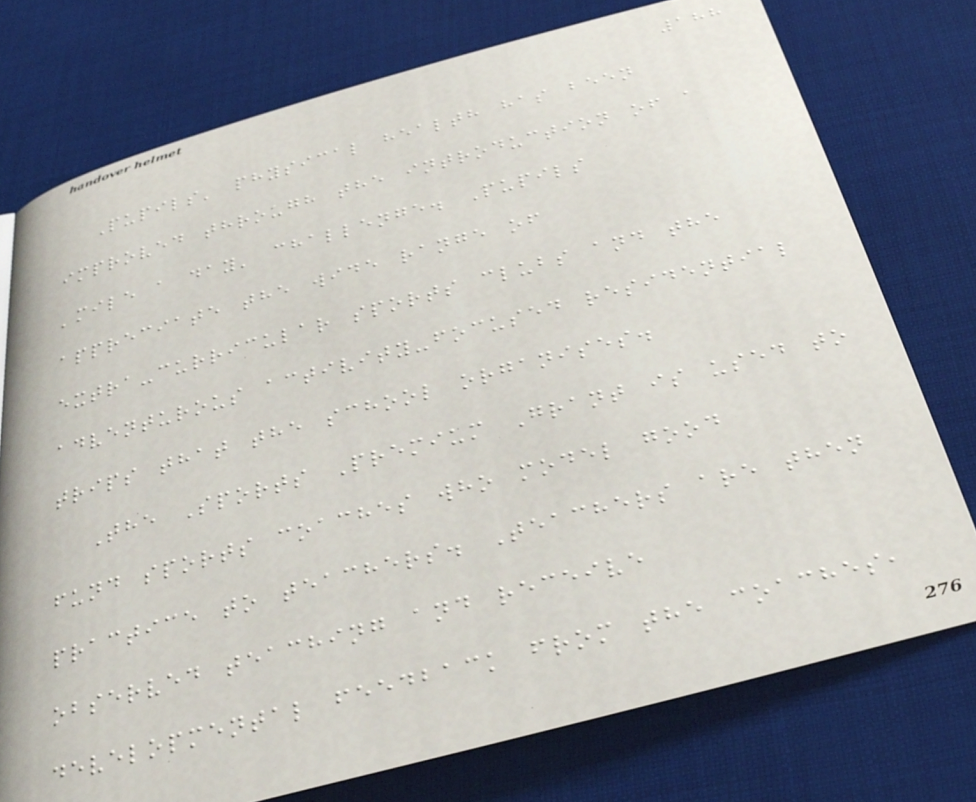188
Pupils' physical health has been
improved through the introduction of a
'mile a day' challenge. Pupils
appreciate the wide range of
extra-curricular sports clubs and the
adventurous activity-focused residential
trips that the school organises.
The Sports Premium Grant is used to
fund sports coaches who model good
practice to teachers. Teachers are then
observed teaching and receive
developmental feedback from the coaches,
